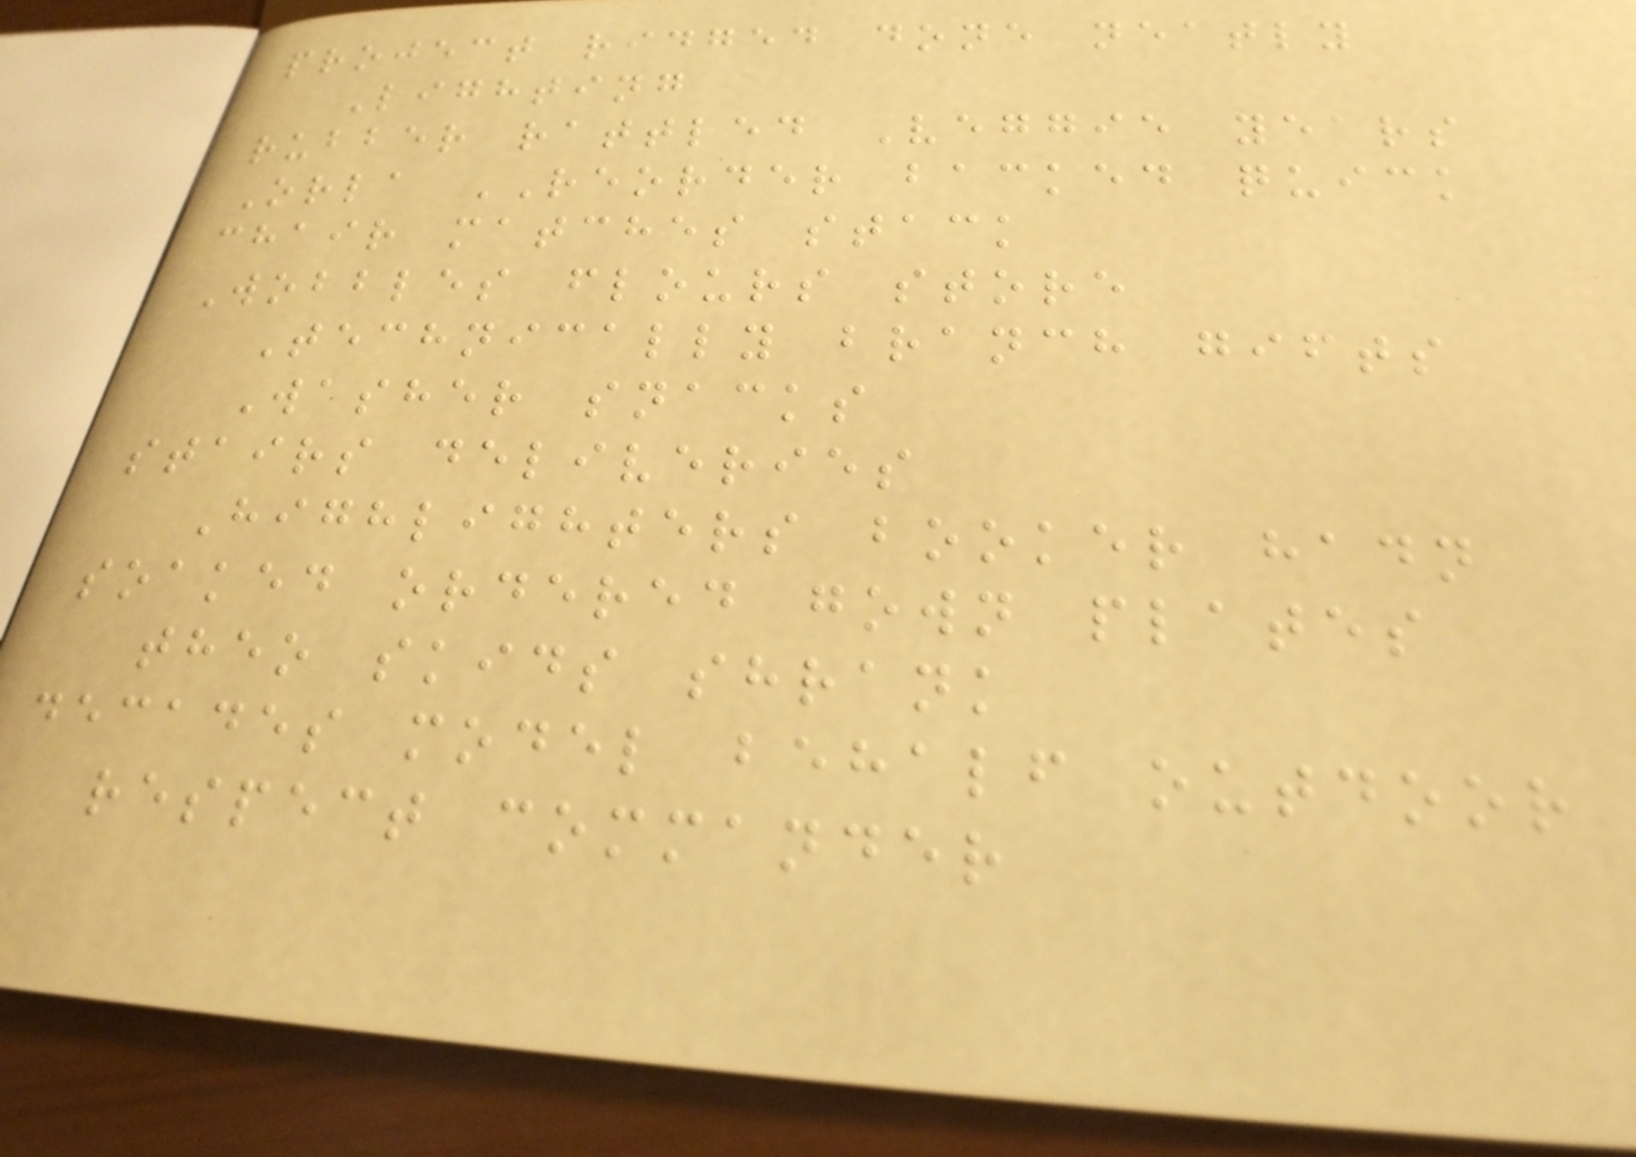project ridged done neatly
Lighting
rubber rattled Veggie years
Orla REORDER backed quick
chair matches stack
Wobbles flours store
Technically branch gifts
Washer snacks
stairs deliveries
Highlighters booker hadn
soaked ordered gown plates
theo skids shrank
decades model behalf outdoor
respect commander
